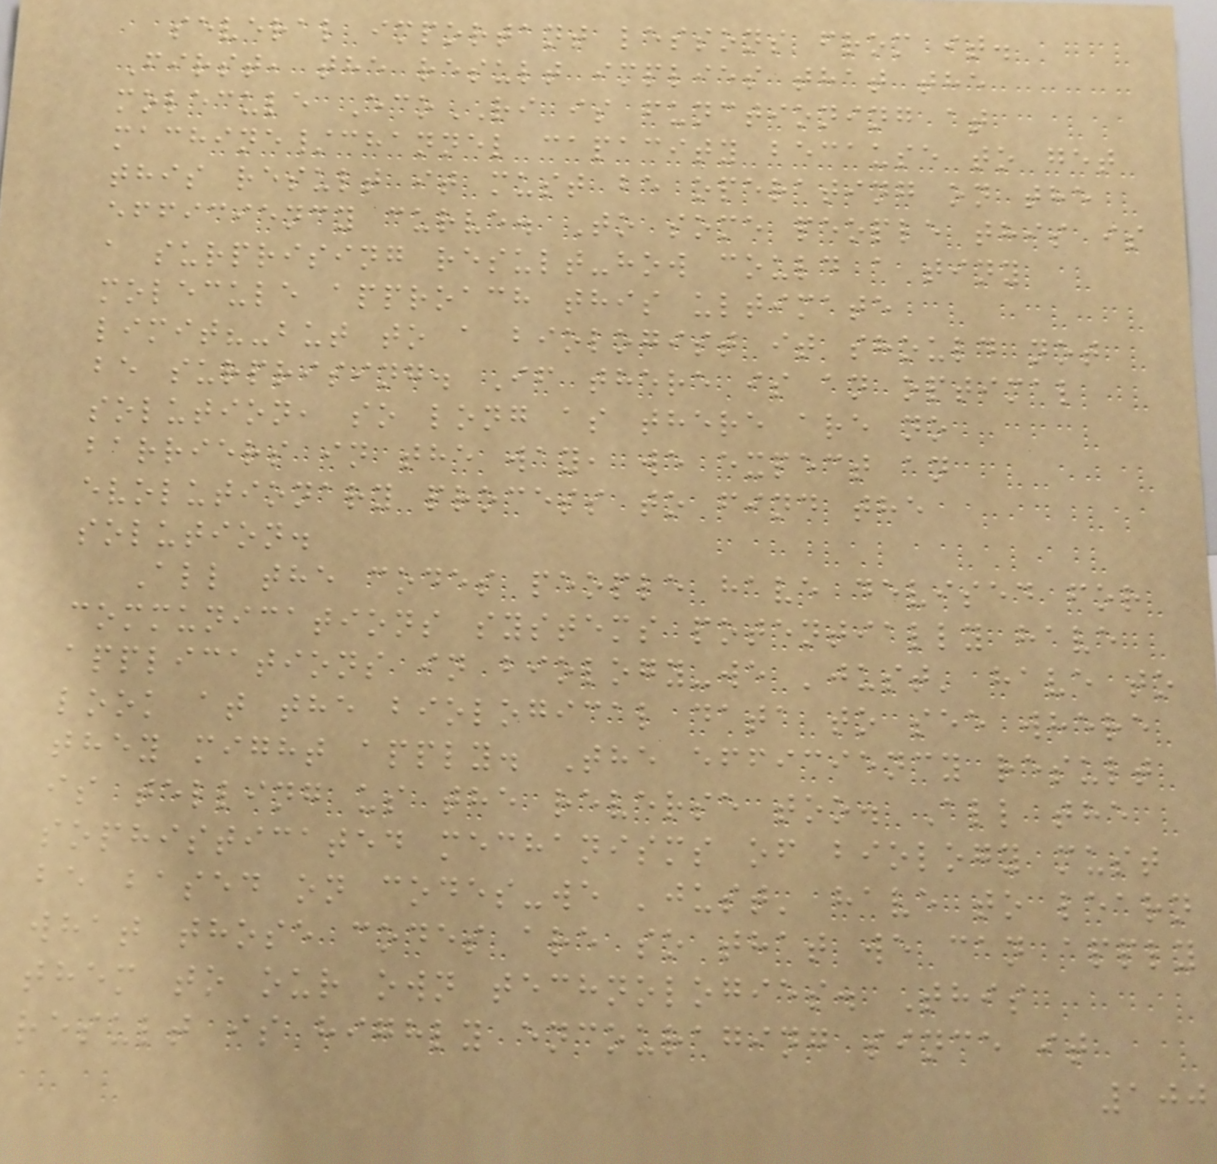several important lessons from it.
First, the result implies that the
molecule EcoRI is functioning at
machine/channel capacity because to get
this result it must be operating on the
efficiency curve. To some people this is
a surprising result-how could a tiny
molecule approach this ultimate
limit?-but to a biologist it should not
be surprising. If there is an optimal
solution, so long as there are no
barriers in the way, we expect an
evolutionary process to find the
solution.
All the codes people have devised for
communications systems potentially have
applications in biology-we 'just' have to
look at the biological data to see where
they might apply. The efficiency result
is telling us the reverse too. All the
sophisticated mechanisms of biology must
be based on codes-we 'just' have to learn
what those codes are so that we can apply
them to our own technologies. This
result is highly encouraging since it
100
